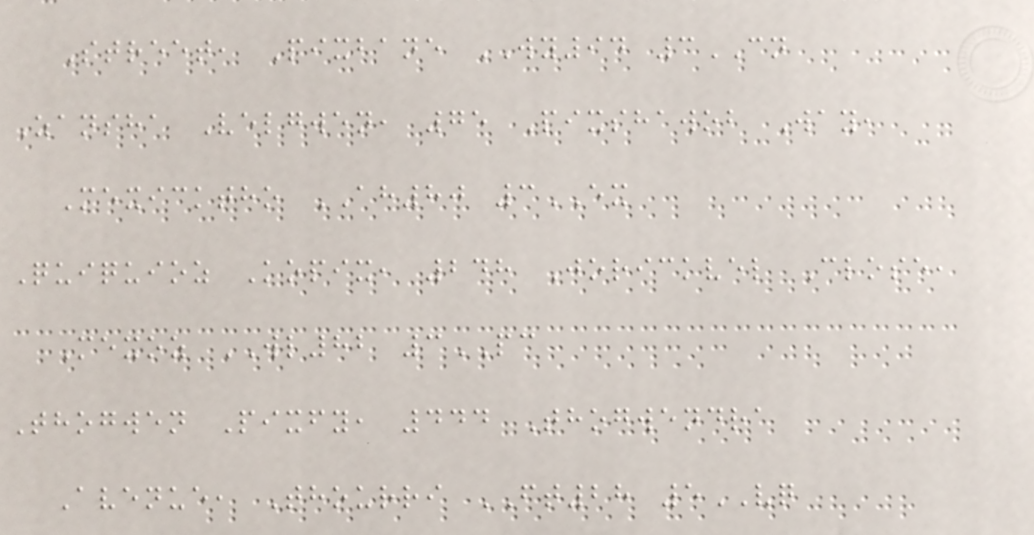Street, Pixbane WY94 3CN
Zansha Velgwen, 75 Pixshawob Way,
Mexicktho AH80 3EX
Quiquioz Kopix, 248 Jorickvel Close,
Mexoz WL82 3PC
Thogwen Pixfy, 444 Thogwendra
Avenue, Thourri FT28 5VQ
